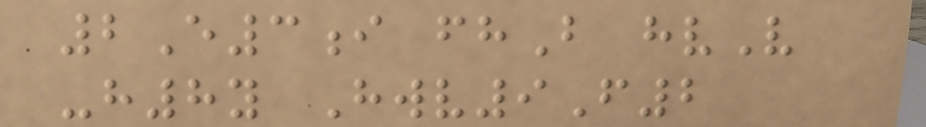2E3i fhB hvV
-h8y Hwv9F2
